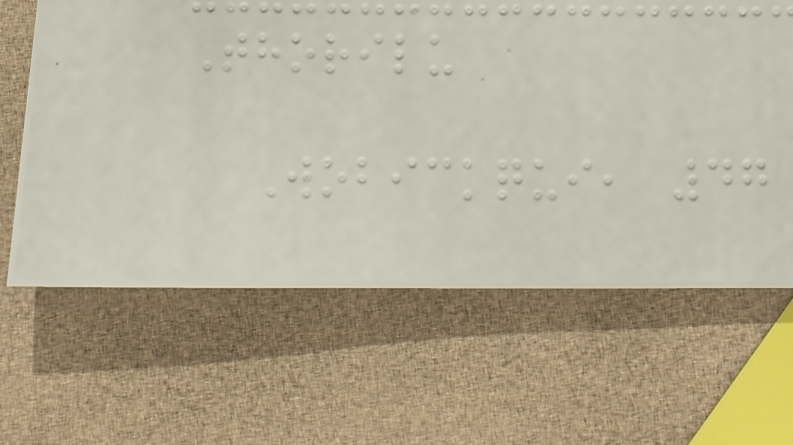Thorilu
Wobickqui, 47
